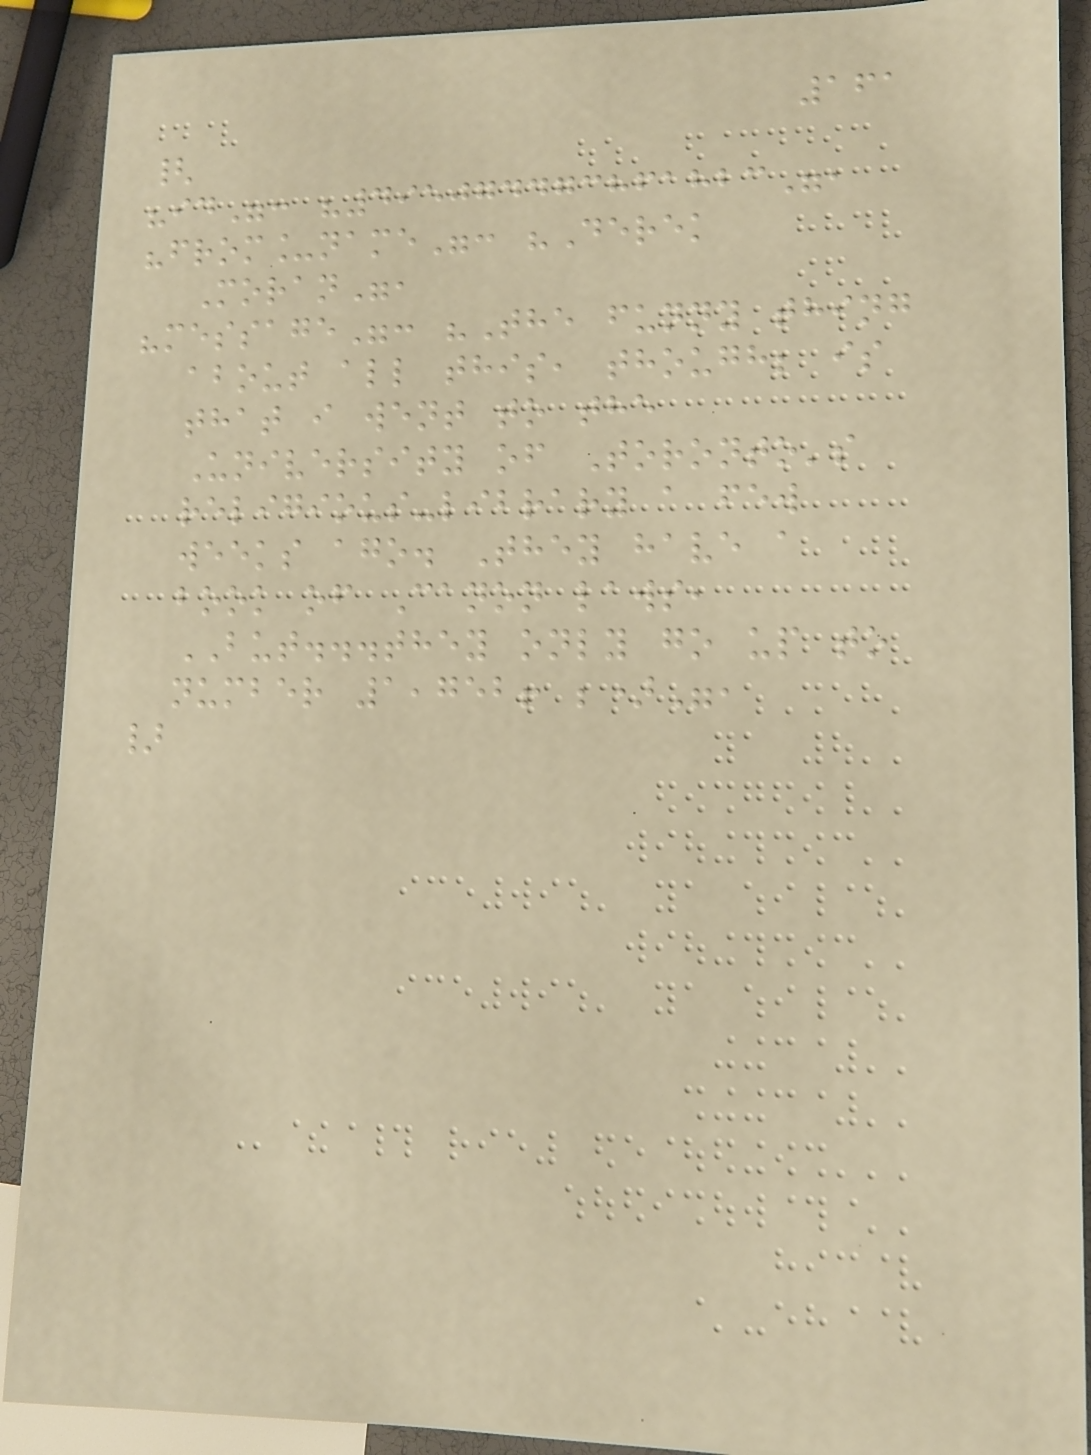161
{
"id": "495074473861823",
"from_name": "Derek
Moran",
"message": "The funny thing
about all this, though; is
that i went to the
University of Toronto's
religious-library a few
weeks ago. They have a
book of Canon laws,
BUT...they only go up to
number 1,752! ;)",
}
